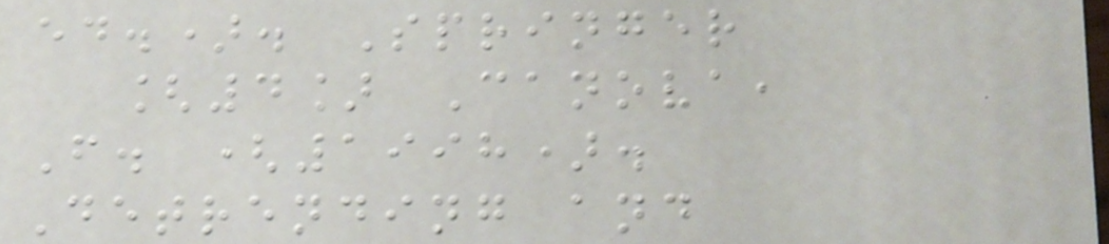ed.). Springer
[4] Canova,
F. (1998).
Detrending and
